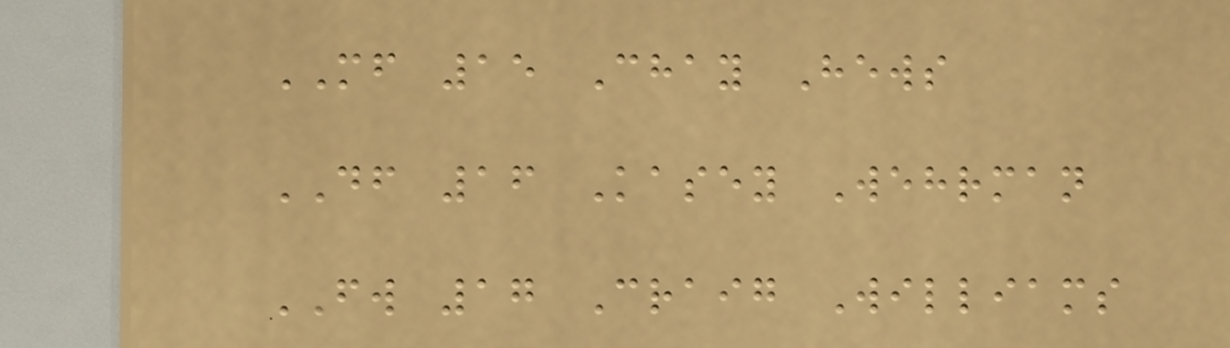MF 15 Chay Hews
DF 16 Kasey Wehrman
FW 17 Craig Williams
